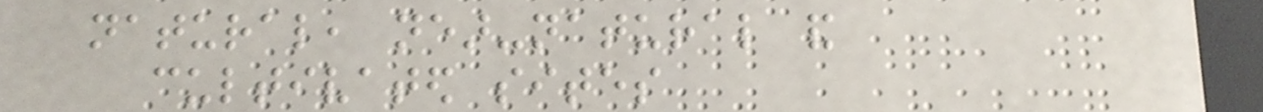natural, near-natural and
cultivated sites
